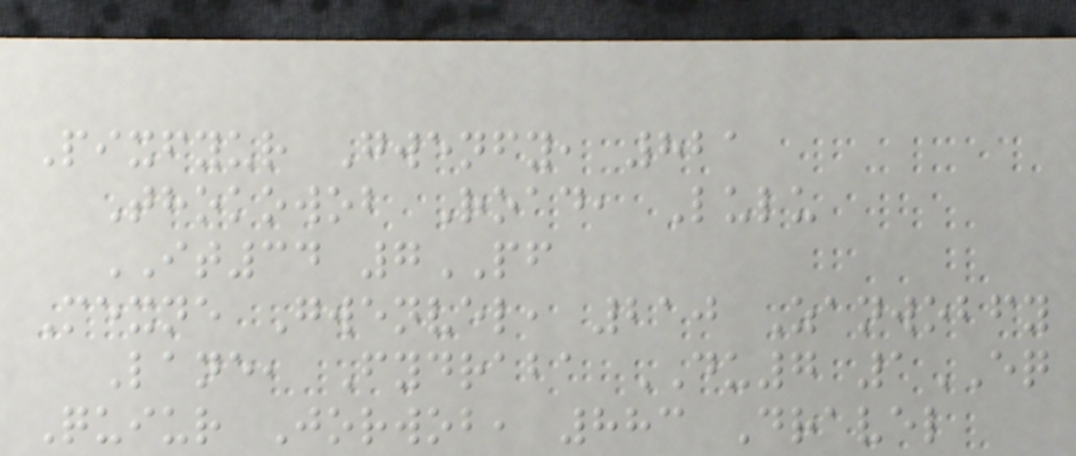Pixfyur Gwenfy, 821
Thokowob Road, Lulu
IT34 7PF
Mexne Gwenvel, 210 Zanwobfy
Lane, Fydraba DU7 1EQ
Quiur Jorwob, 883 Dravel
